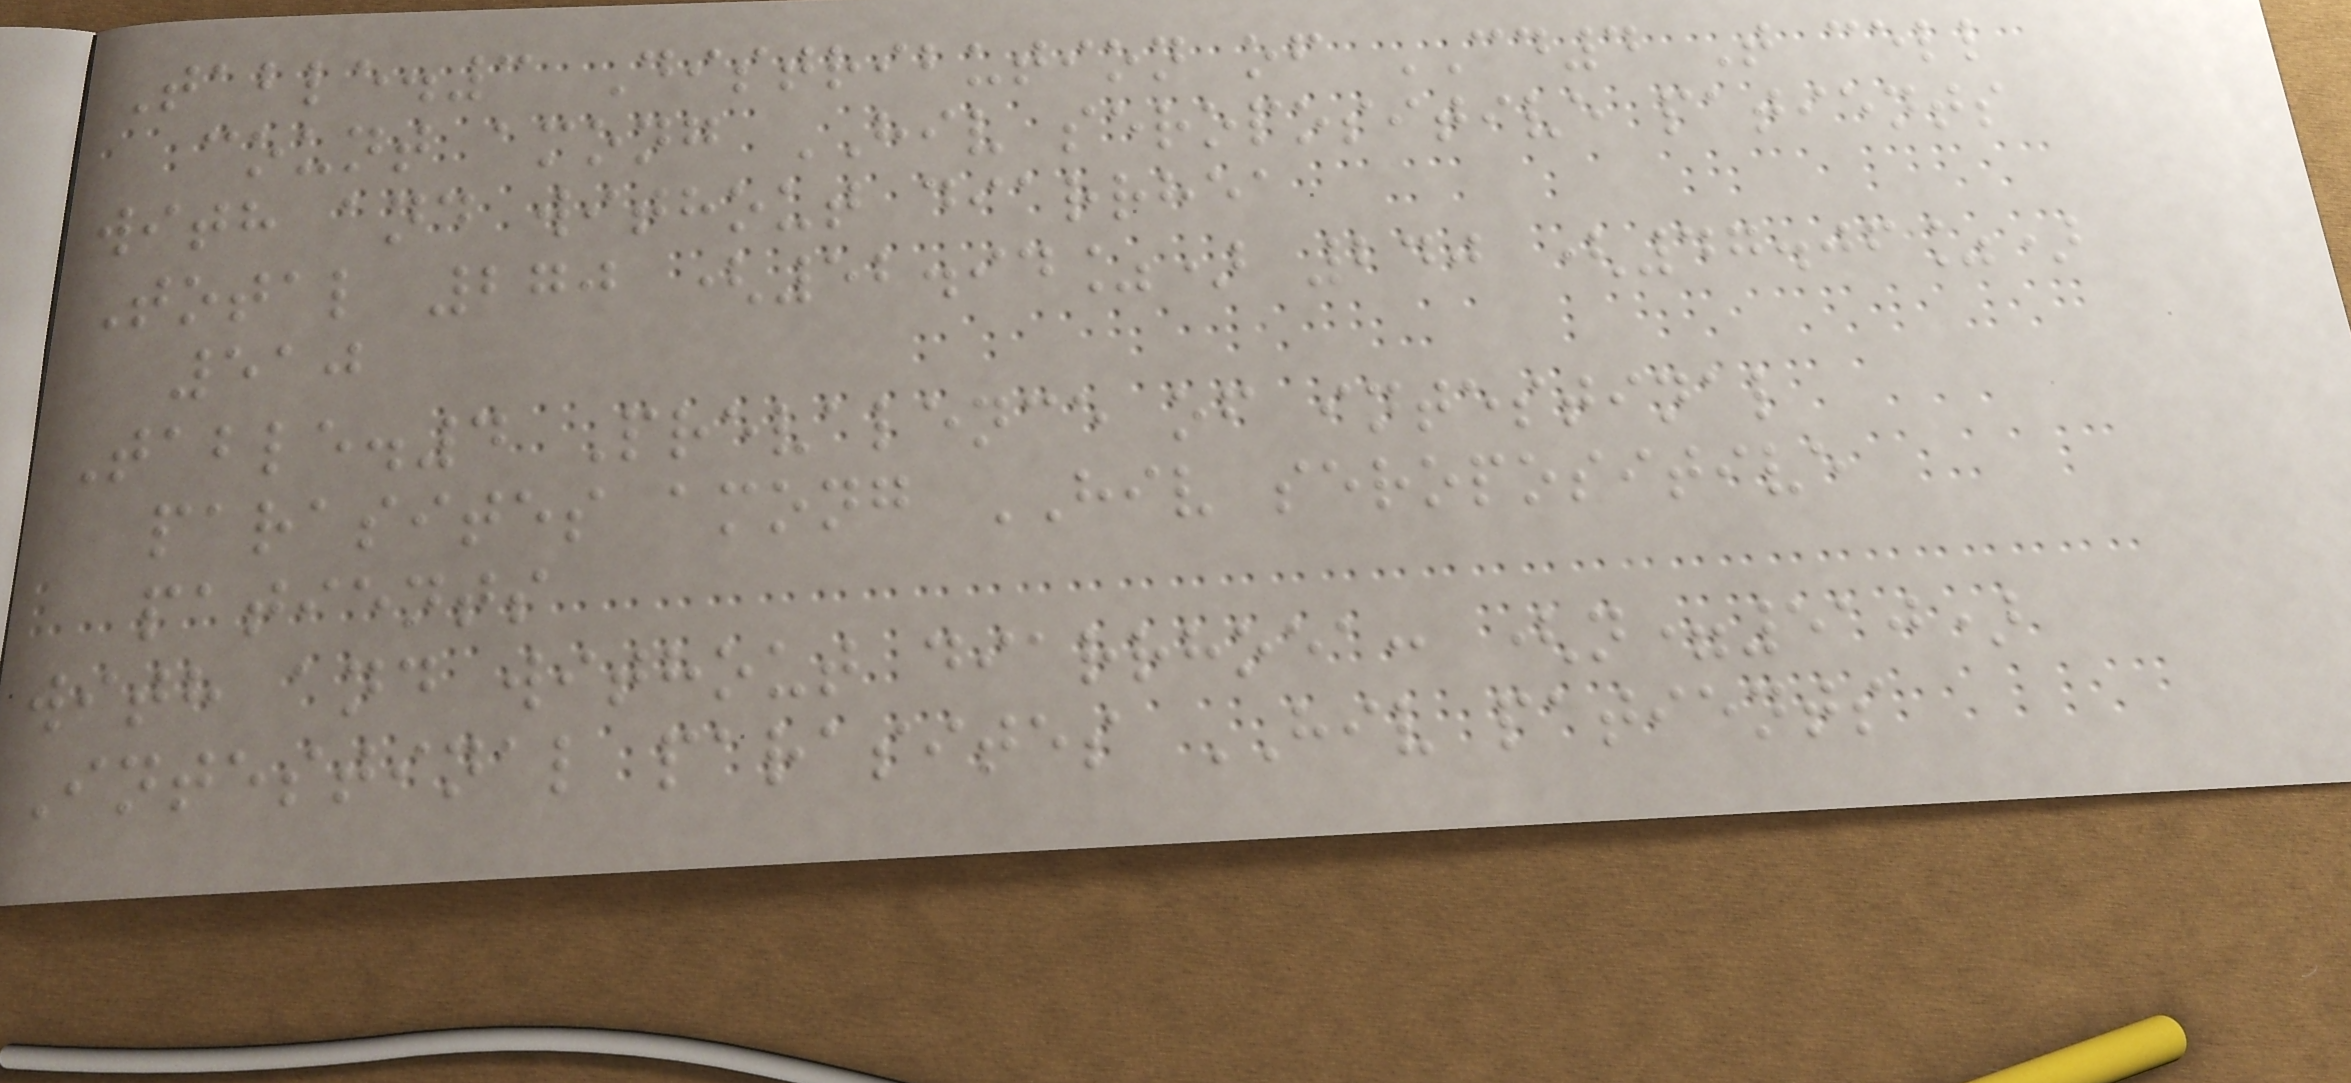Table.3 Distribution of CD4 T cell
count among HIV seropositive patients
with and without diarrhea
Total 270 (52.94%) 240 (47.06%)
510
Table.4 Prevalence of intestinal
parasites among HIV seropositive
patients
with and without diarrhoea: (n=510)
Intestinal parasites HIV patients
